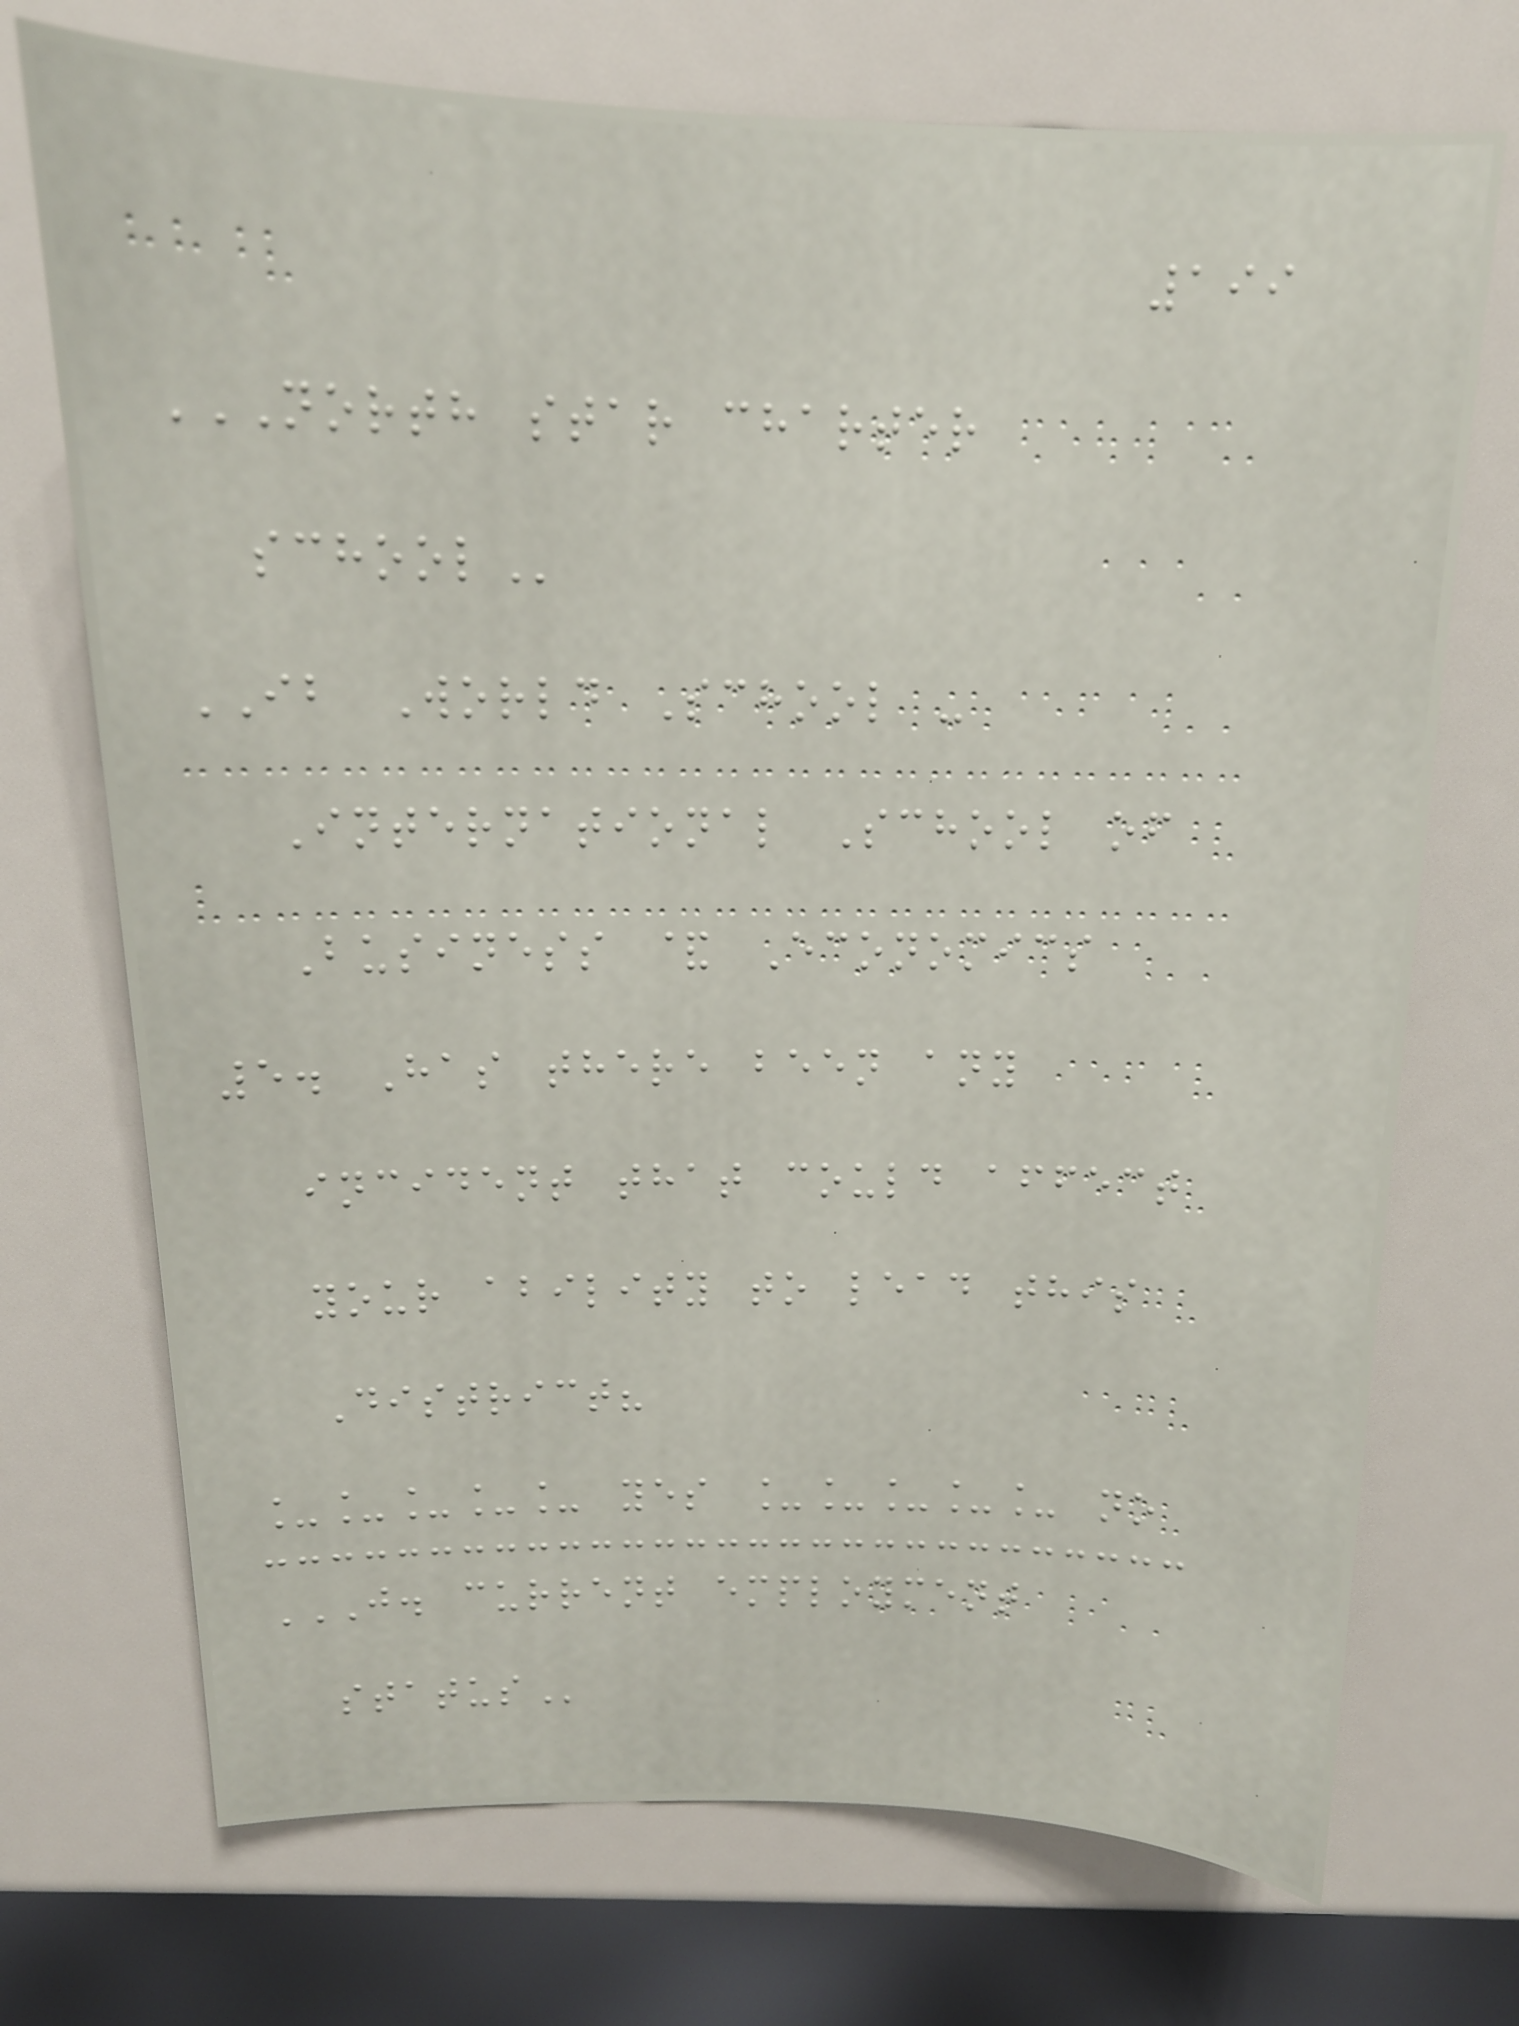199
NORTH STAR CHARTER
SCHOOL
IB World School -
International School of
Business & Economics
5. Has there been any
incident that could affect
your ability to lead this
District?
_____ yes _____ no
J. CURRENT EMPLOYMENT
STATUS
